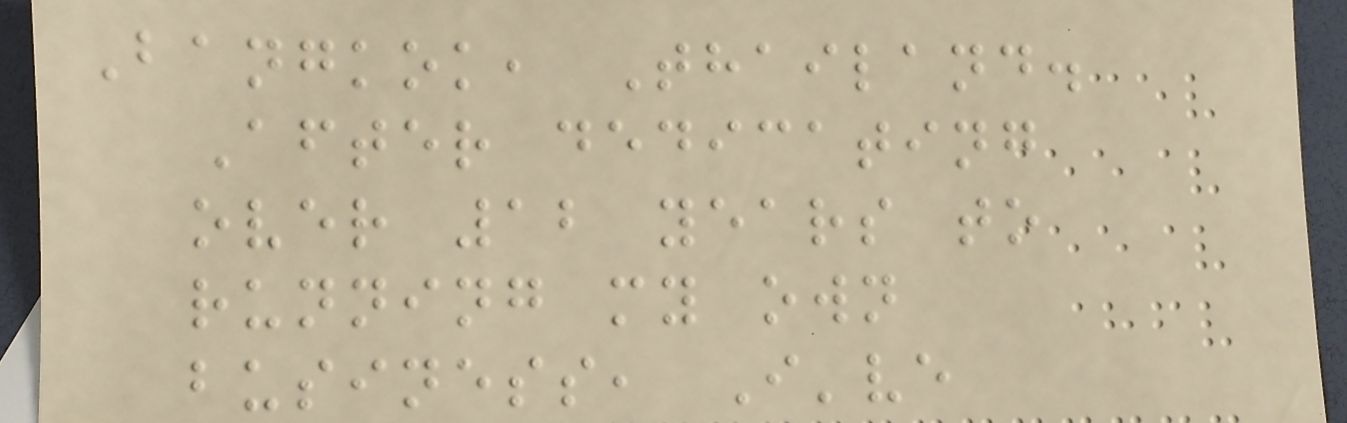Bangkok, Thailand.
After dedicating
over 12 years to
running my own
business, I've
